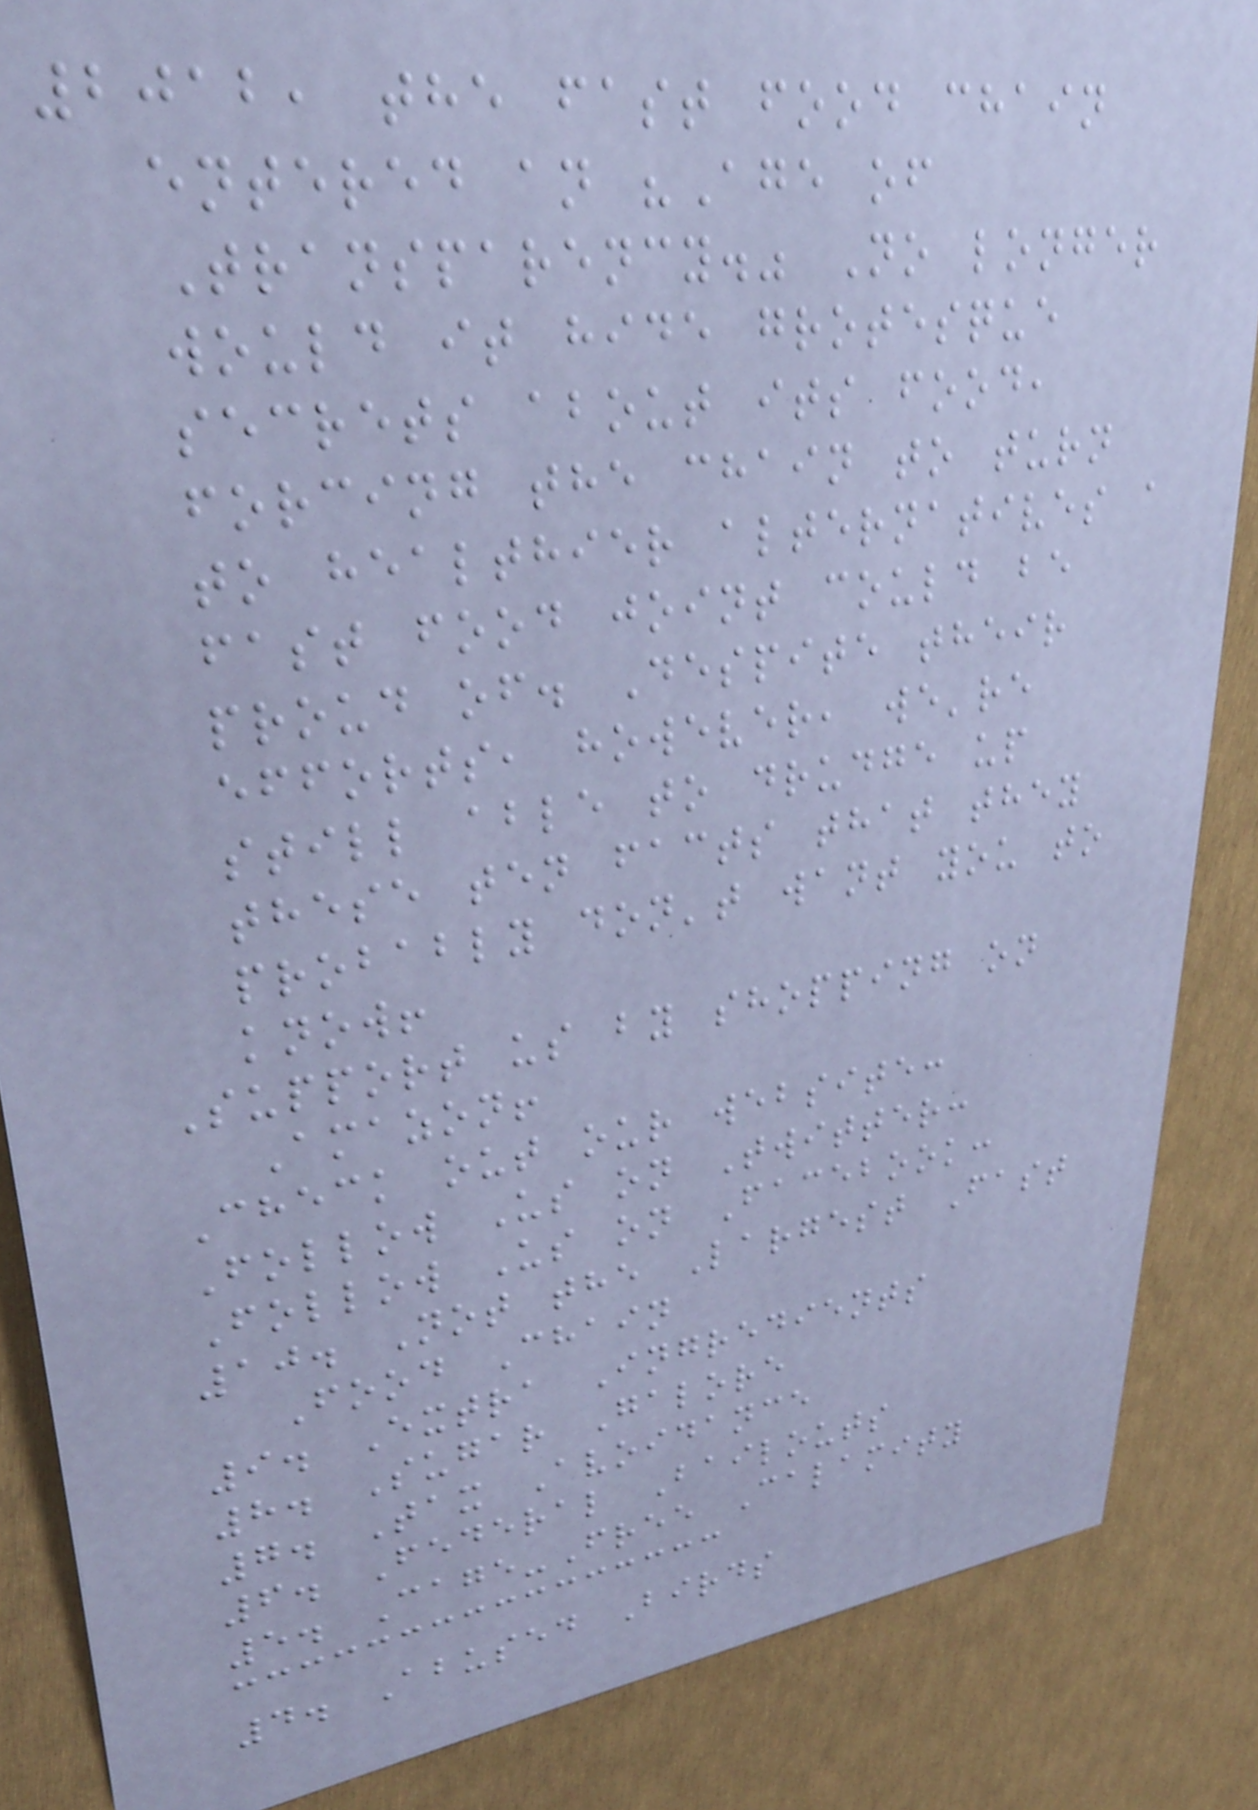2012, the fast food chain
entered an "Age of
Transparency." No longer
would it hide grotesque
secrets about its food,
forcing the chain to turn
to healthier alternatives a
fast food joint could be
proud of. Despite their
efforts, however, we're
still able to drudge up
these ten facts that they
probably don't want you to
know!
Support us by shopping on
Amazon!
Check out our website:
Follow Us on Twitter:
Follow Us on Facebook:
10. Not the Largest Fast
Food Chain
9. Extra Ingredients
8. Sugar Galore
7. Tax Avoidance
6. Federal Bailouts
5. Cage-Free Calamity
4. Abused Birds
